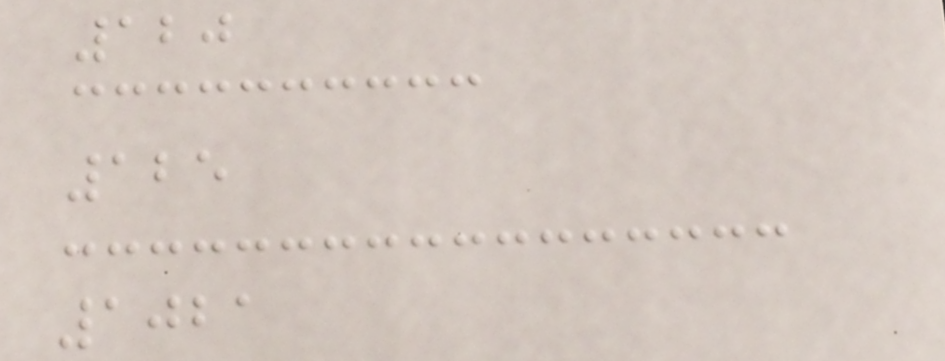120
125
1021
